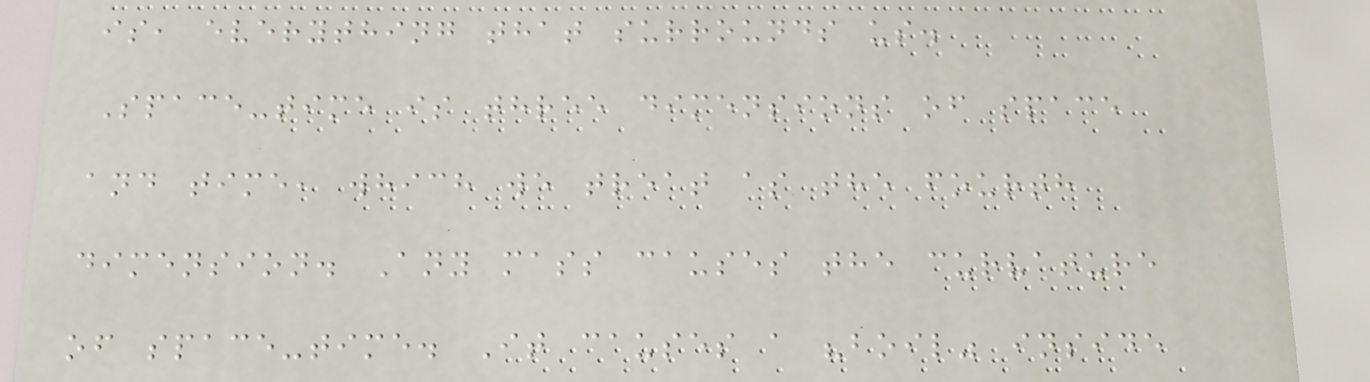is, everything that surrounds us.
Space-time is three dimensions of space
and time, which we treat as the fourth
dimension. Any mass causes the curvature
of space-time. It causes a "boil" inside
